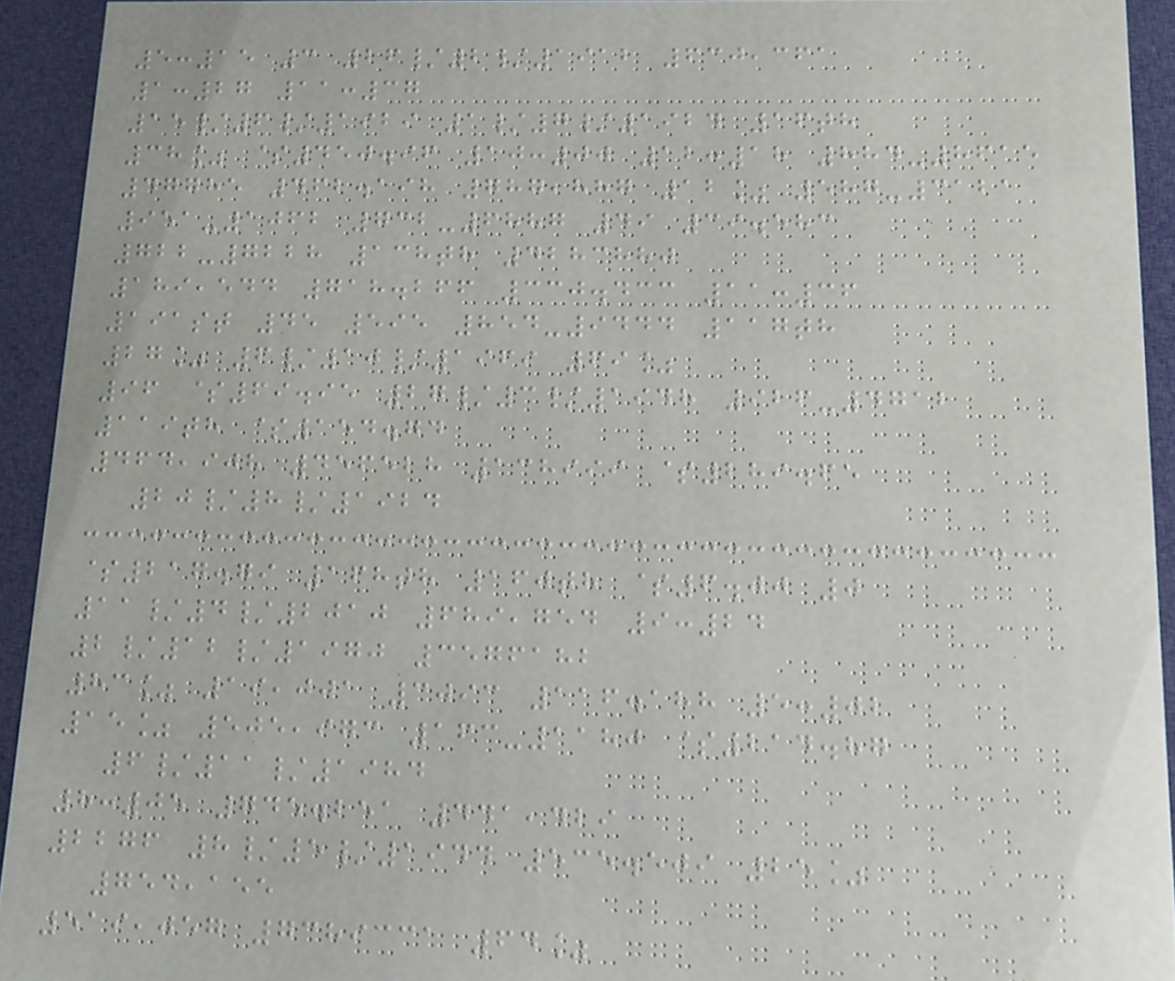5:15 3 26/2/1912 630,361
1:27 11:37
15/6/1929 1/7/1924 16th
38% $450.96 10:00 12:18 884-8615
47785 462.198 787,887 12% 587-3121
951-1062 732-6887 49 39.583
722-7228 138th 4283880
189,544 718.266 330.433 11:36
191st 45 595 854-9444 117th
27% 6/10/1969 69%
96 $69.95 27/3/1948 926-4712
119th $154.74
464,908 456528 138999 $289.65
20/8/1924
$217.79 168th 160th $6.00 0
11/4/2010 689,754 9:24
2/12/1970 3576182
83% 19,001 3093 116.188 5:02
15% 505,973 163-1180 $214.87
6/11/1984
8:05 745.251 441,429
2276 8/5/1944 535.509 25%
754,155
519,057 7389331 64%
